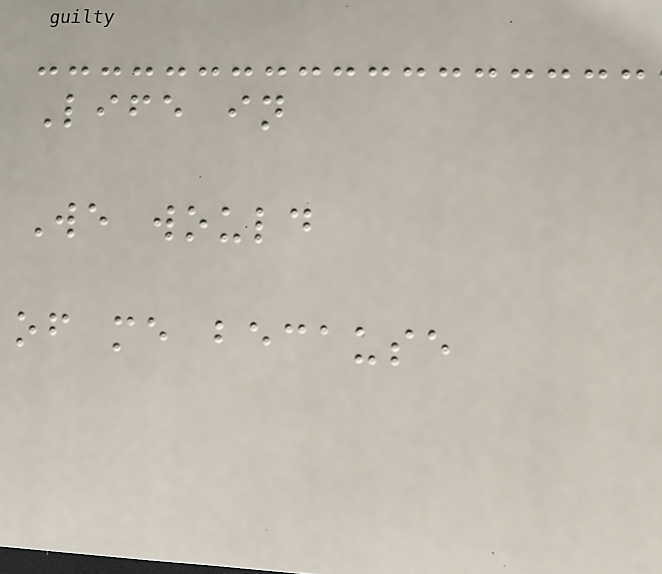Life in
We would
of me because
